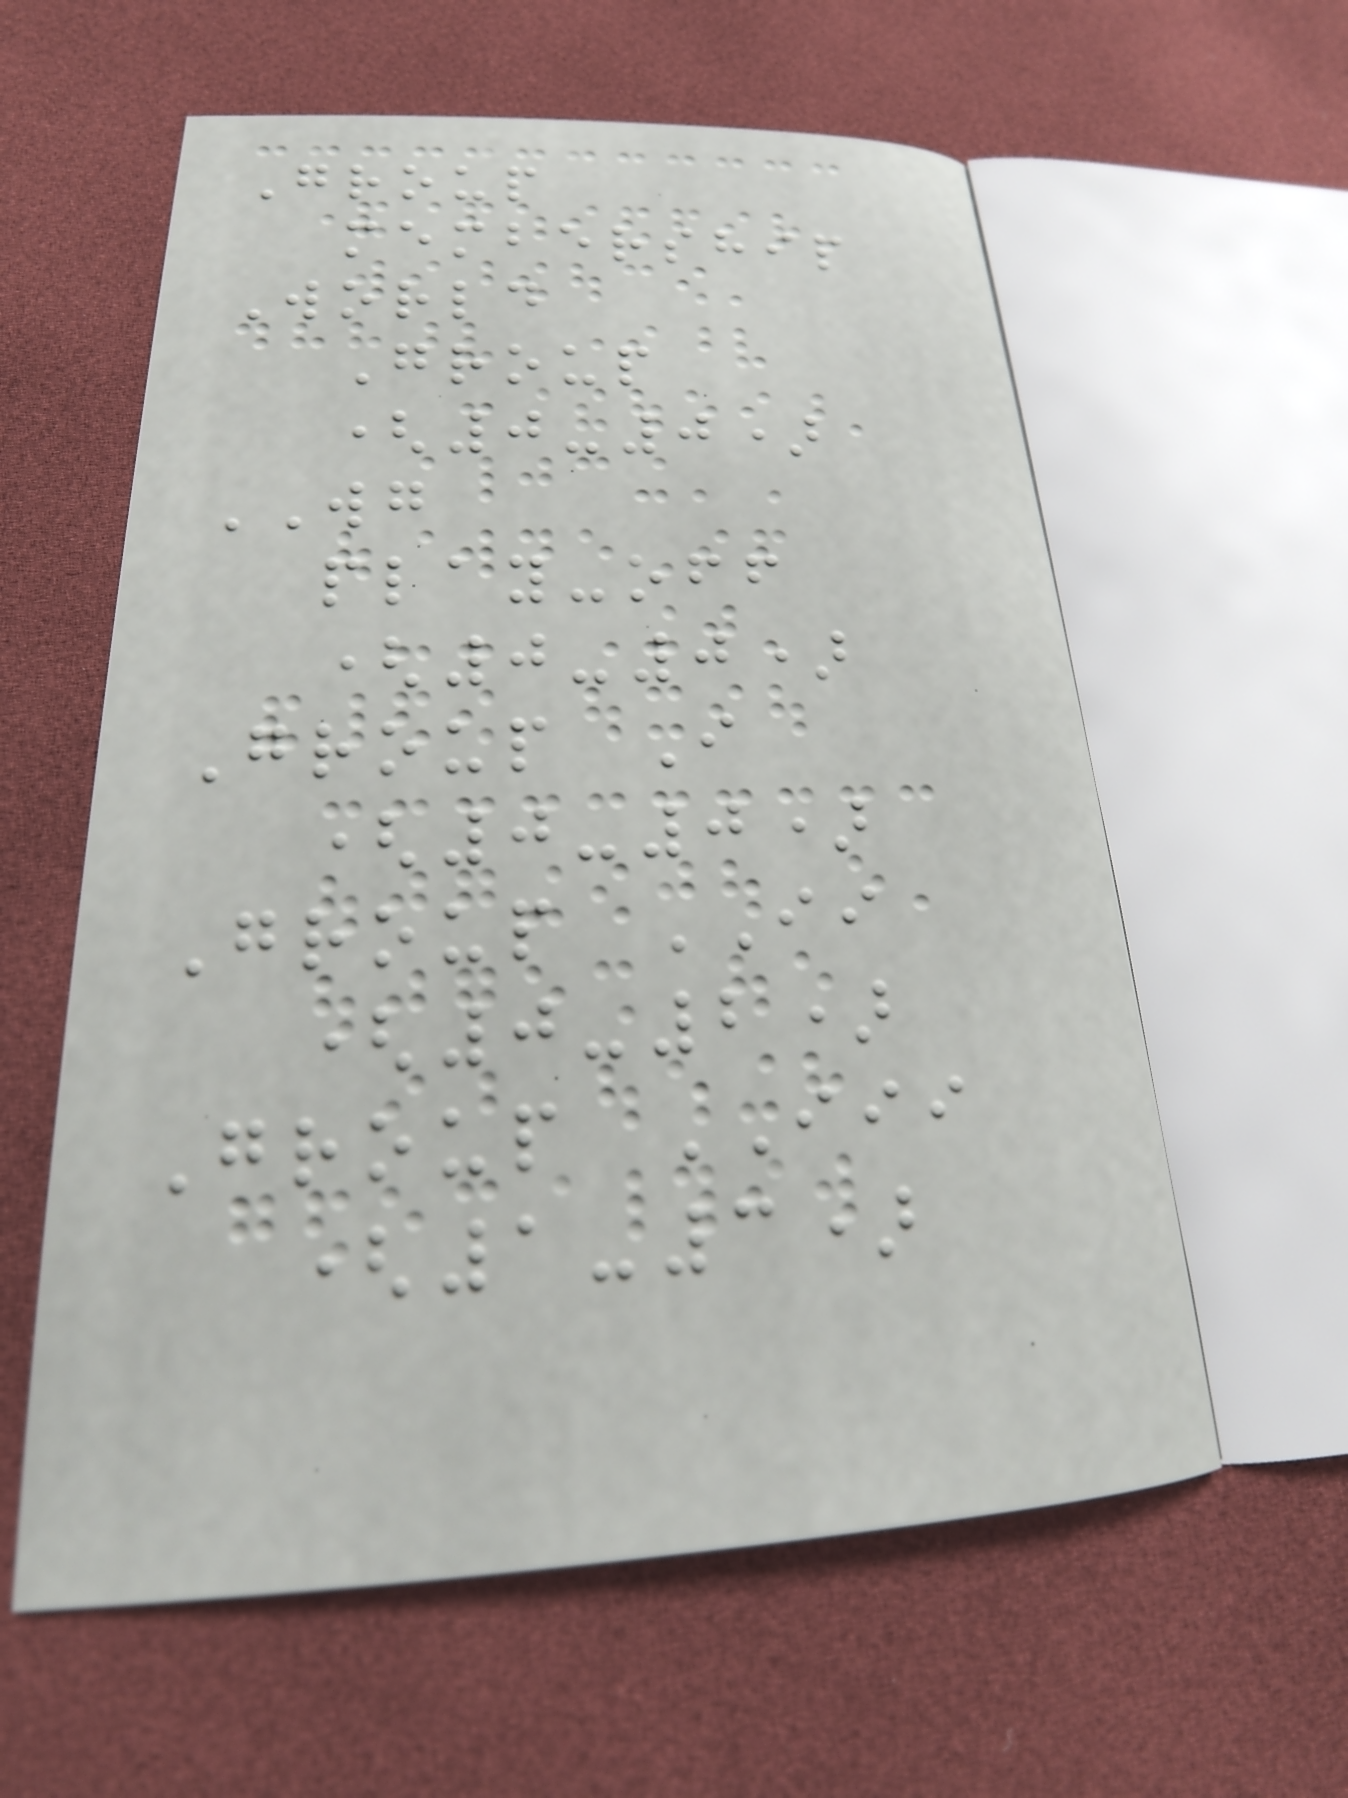Group
membership
World
Group
(0-0)
WG
play-off
(0-0)
Group I
(0-0)
Group II
(0-2)
Group III
(1-3)
